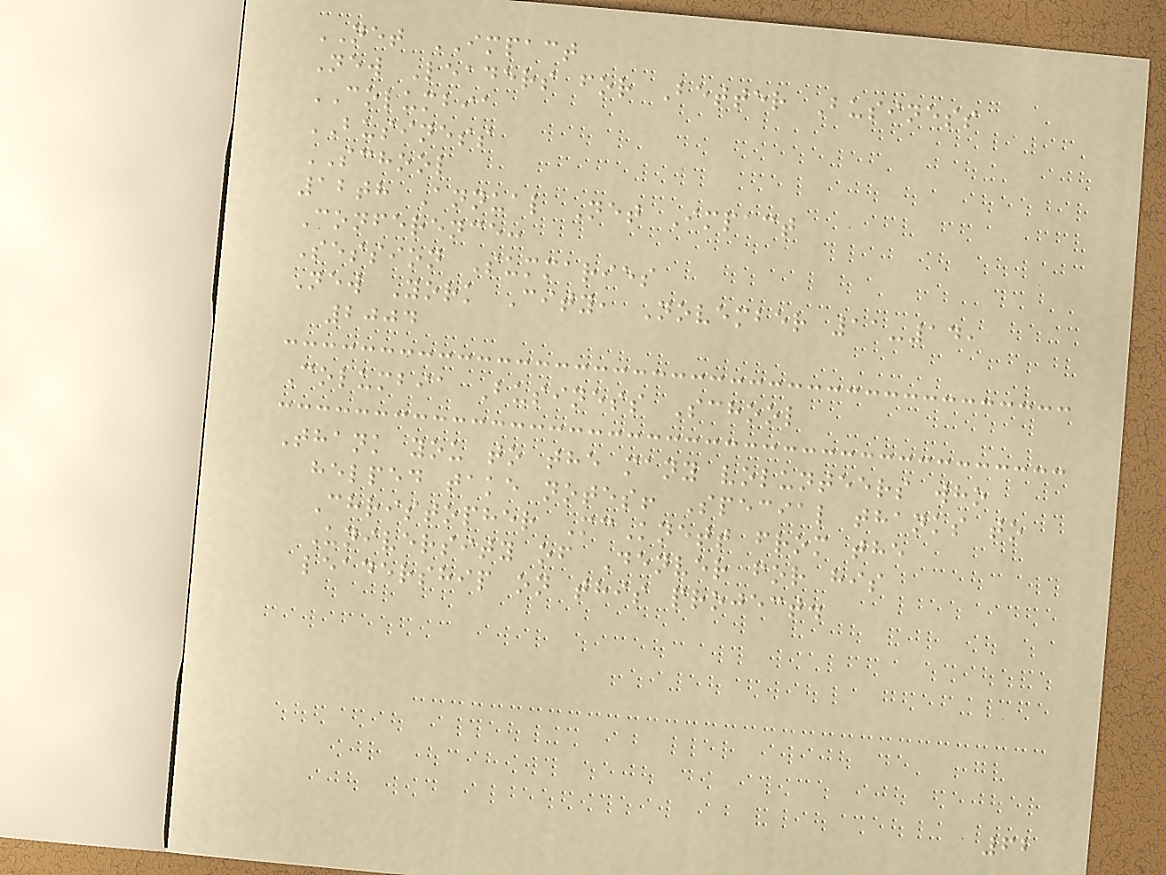NET IMPACT
New Leaders for Better Business
COLUMBIA
BUSINESS
SCHOOL
12th Annual Net Impact
Conference:
Session Summaries
New York City, November 11-14,
2004
Columbia Business School
Thank you to the many volunteers who
helped take notes! Special thanks to
Christopher McKnett from the
University of Denver for his
leadership on this project.
62
